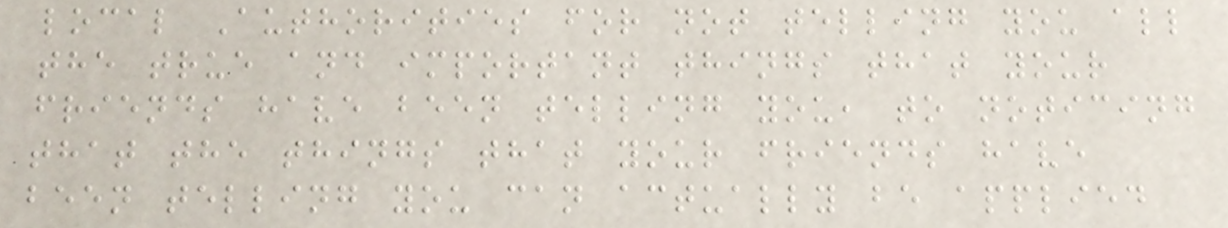local Authorities for not telling you all
the true and important things that your
friends have been telling you, to noticing
that the things that your friends have
been telling you can actually be applied
